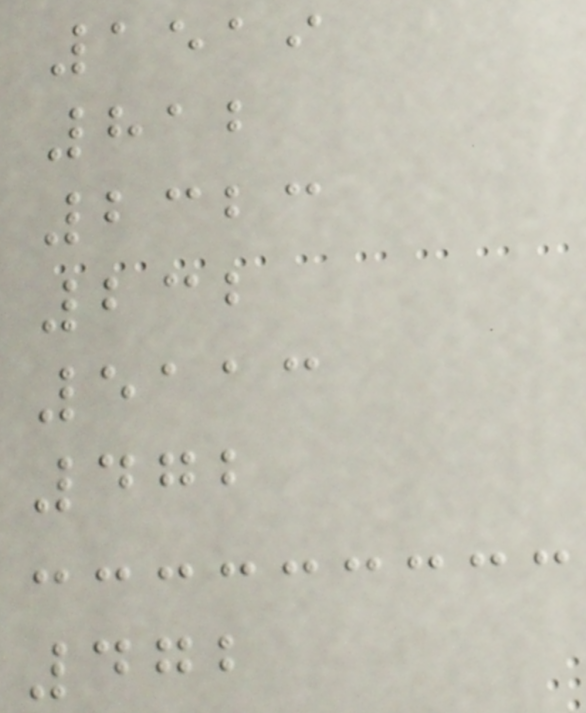1519
812
2323
232
5113
472
472
